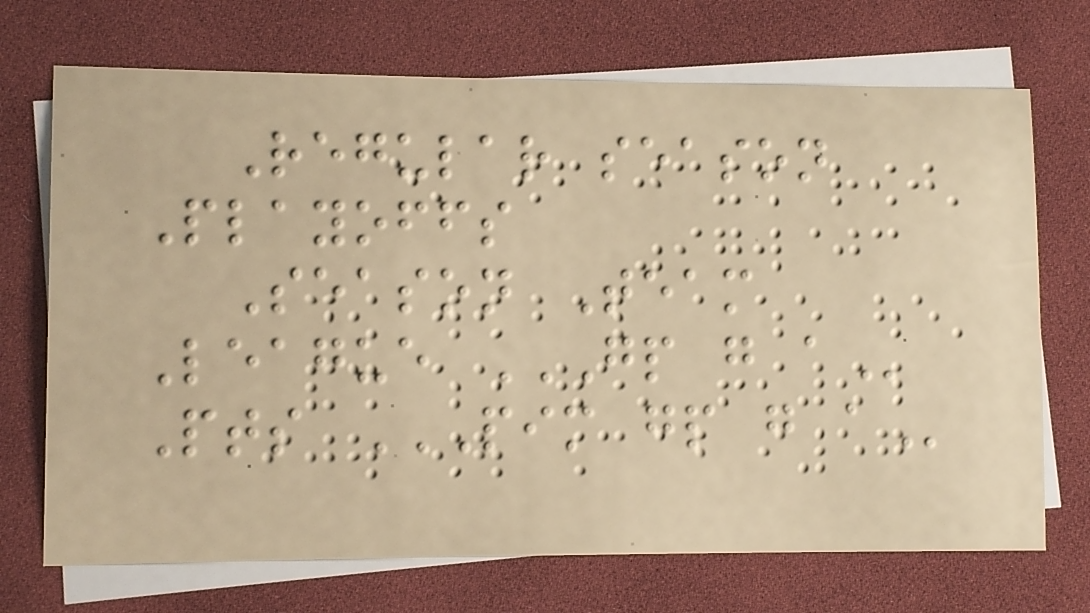Regular season
Playoffs
Season Team
League GP G A
Pts PIM GP G A
